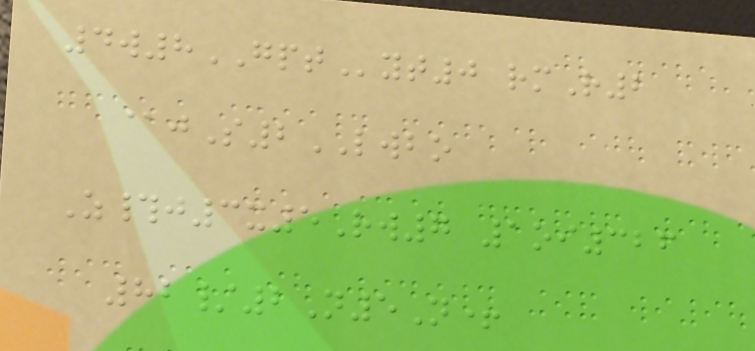4w8GPTyt0 rmR2
@jS2LWBO
Z#j3x5Rw7 1oi326
82/2N5N+
